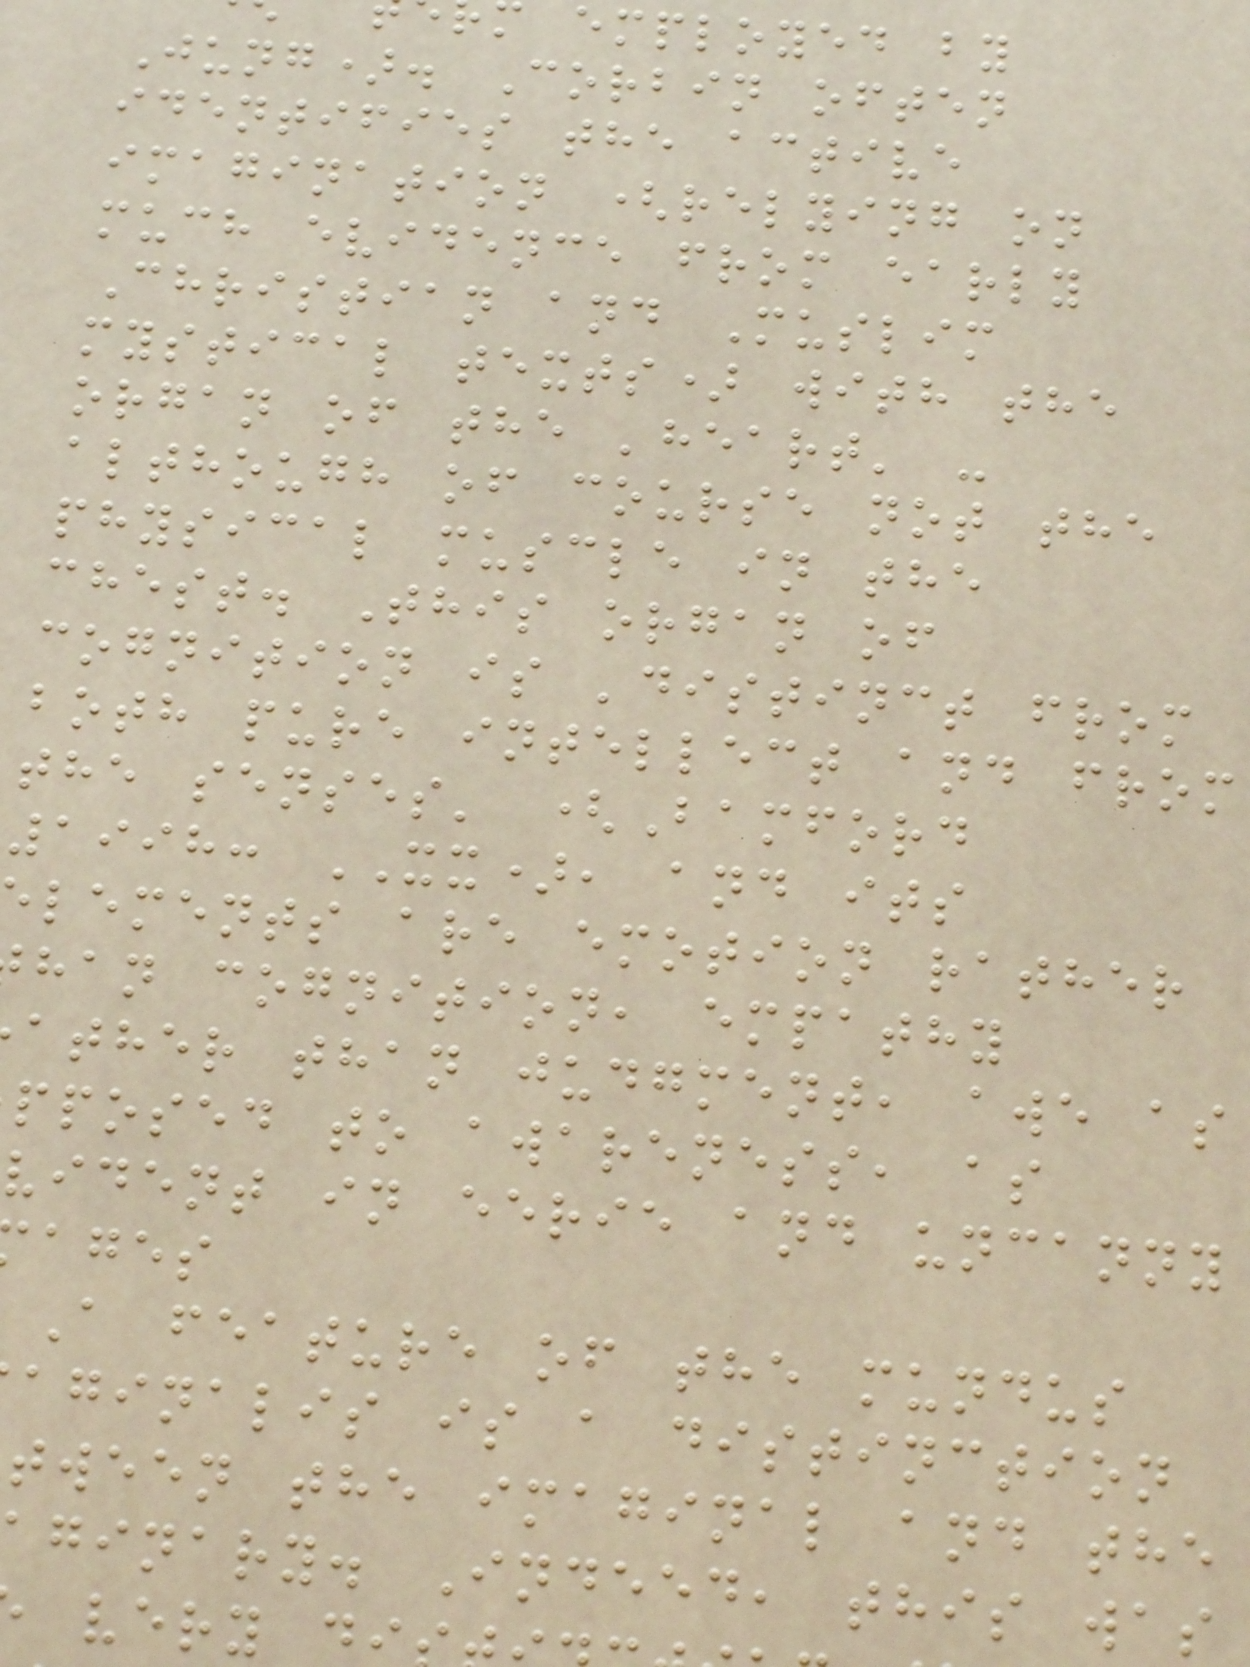employed by
Jung). Corbin often
identifies the active
imagination (relying on
much evidence from early
Christian and Muslim
mystical texts) with the
organ of the 'heart' -
although of course not the
physical muscle in the
chest. This organ of
cognition is 'distinct from
both pure intellect and from
the senses' (Bamford
1998: XX), and its
lements are emotion rather
han cognition, empathy
ather than judgment, awe as
pposed to awareness, as
vident in eerie and uncanny
ages
A feature of the mundus
aginalis is a distinction
tween the imaginal and the
ginary. Indeed, this was
